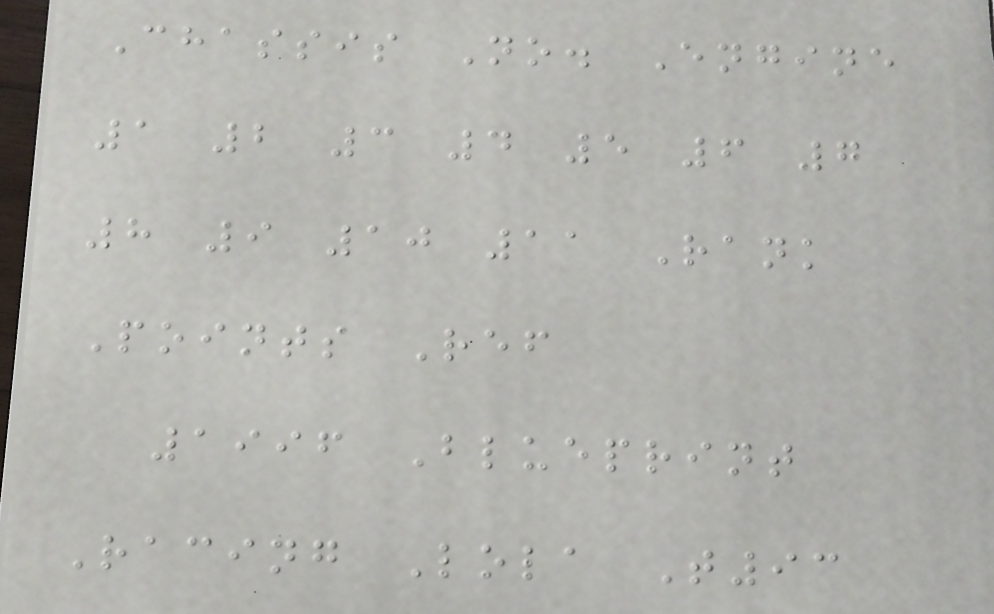Chassis No. Engine
1 2 3 4 5 6 7
8 9 10 11 Rank
Points Ref
1996 Blueprint
Racing Lola T93
